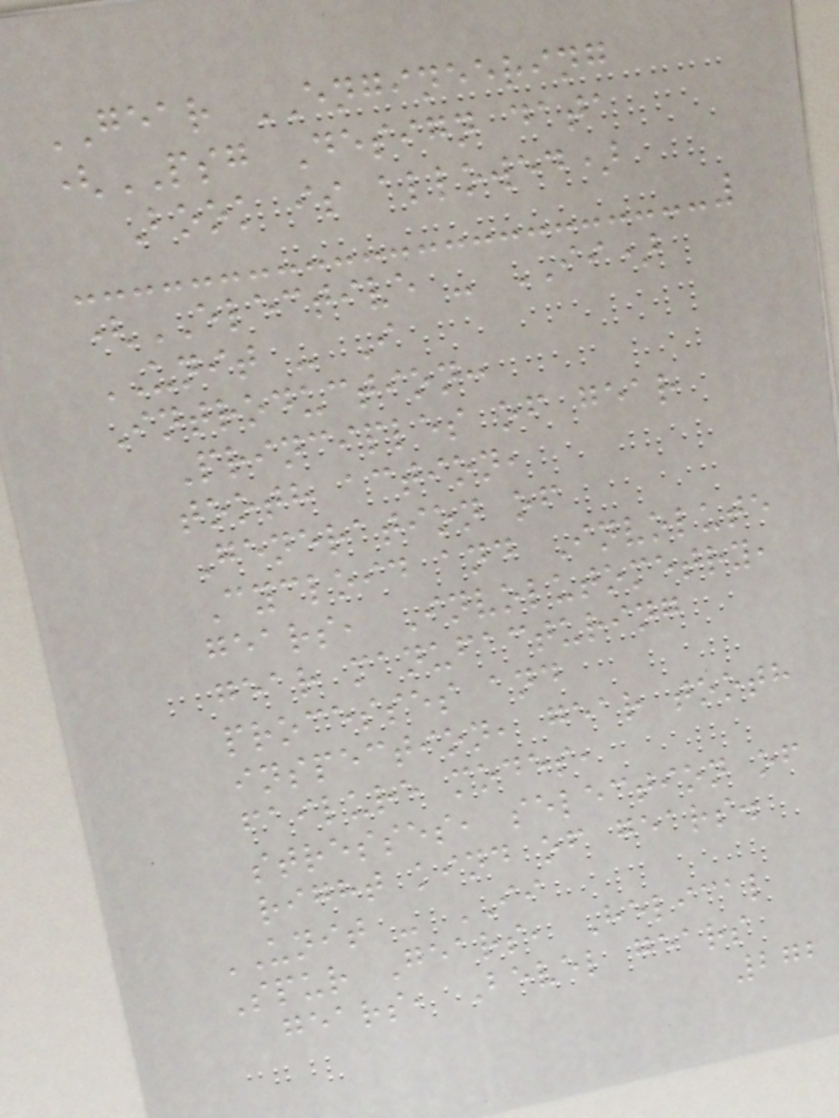GEAR ENGINEERING
(PSG Design data
Book is allowed)
(ELECTIVE - II)
UNIT - I
Introduction:
Principles of gear
tooth action,
Generation of
Cycloid and Involute
gears, Involutometry,
gear manufacturing
processes and
inspection, gear tooth
failure modes,
stresses, selection of
right kind of gears.
UNIT - II
Spur Gears, Helical
gears, Bevel gears
272
